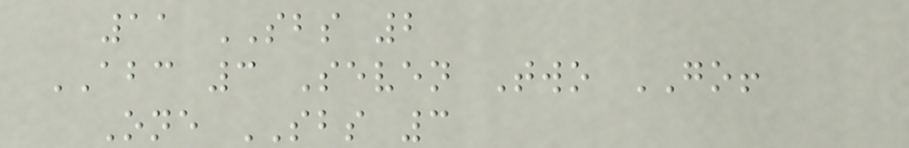11 SBS 2
ABC 3 Seven Two GO!
One SBS 3
